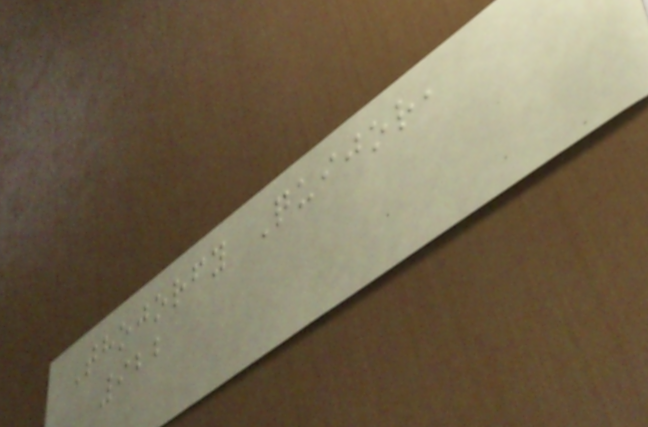Thojorfy Quijor,
922
